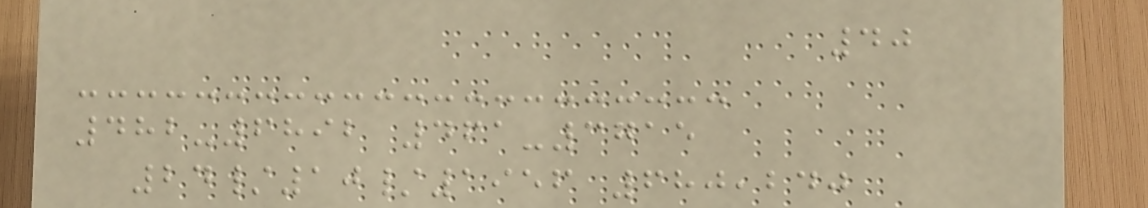40
482-6892 461-3715
24/10/1956 680,240
